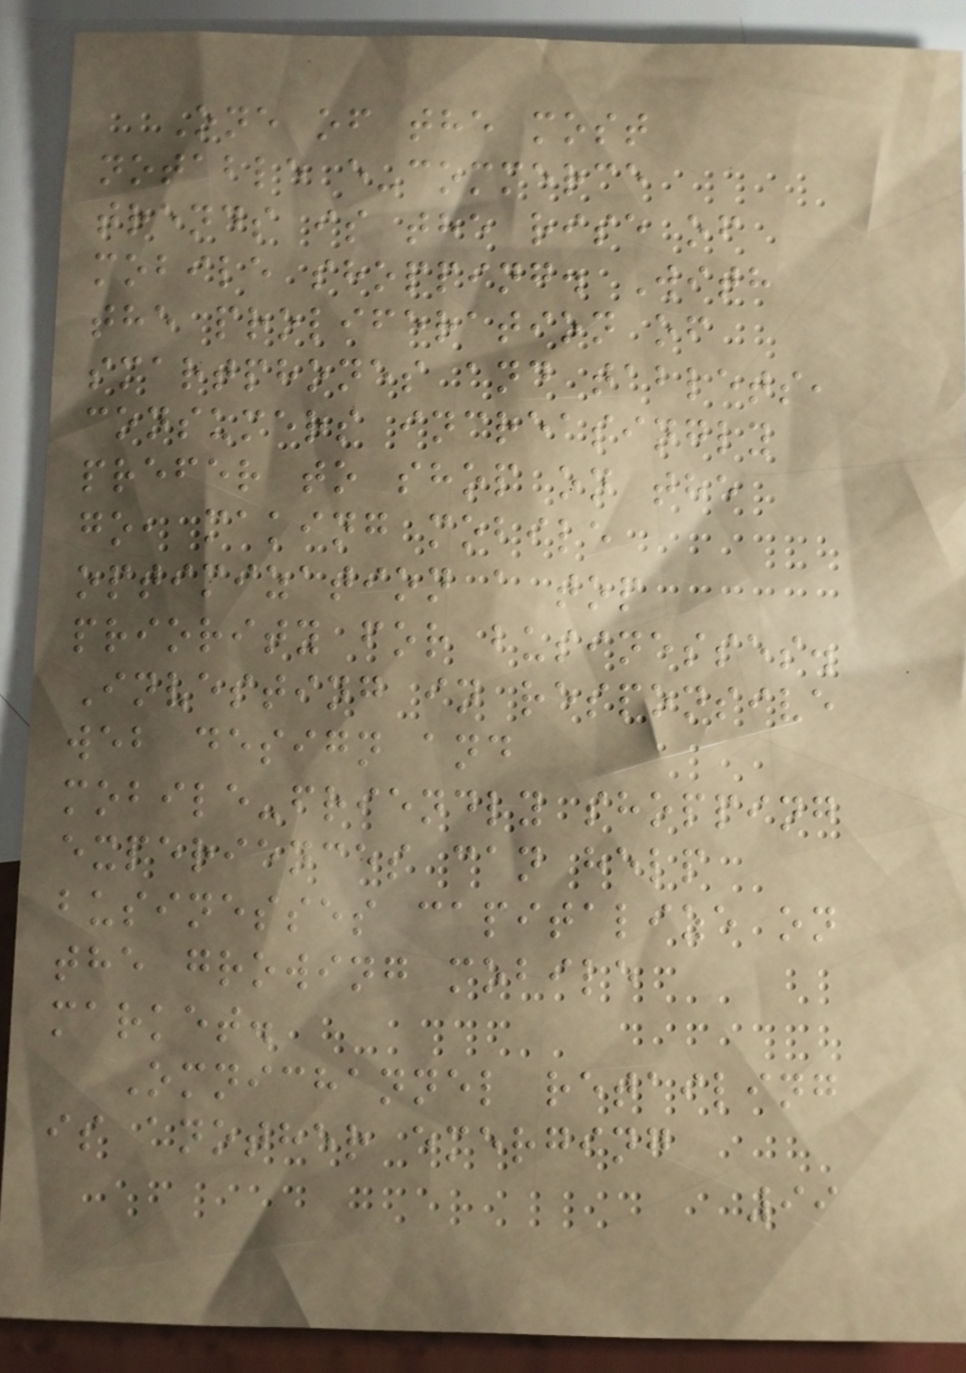One of the most
notable e-commerce
trends is the rise of
mobile shopping. With
the proliferation of
smartphones and tablets,
consumers increasingly
prefer to shop on the
go, making mobile
optimization a top
priority for businesses.
Investing in responsive
web design and
mobile-friendly shopping
experiences can help
businesses capitalize on
the growing mobile
market.
Omnichannel retailing
is another emerging
99
